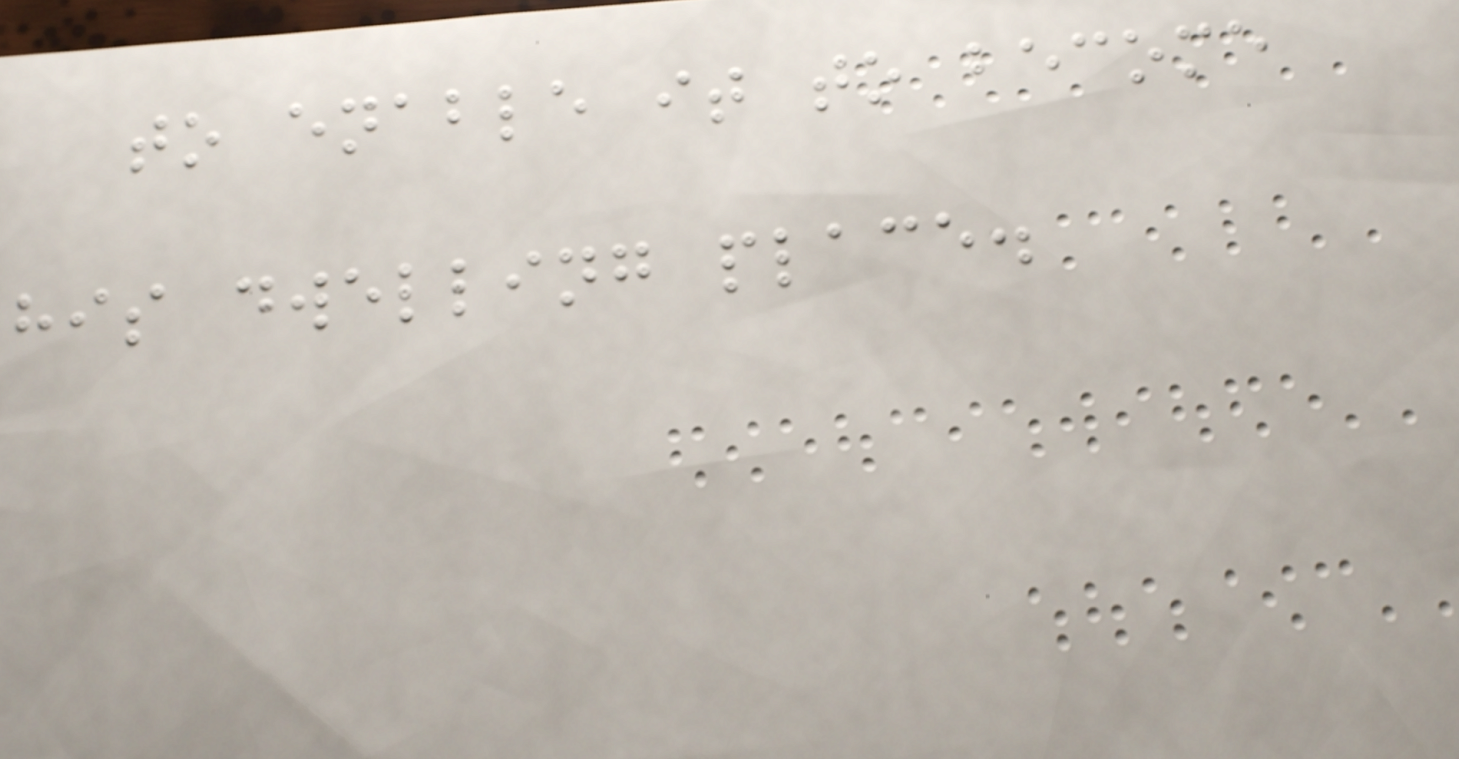to enable it to become
his dwelling place.
